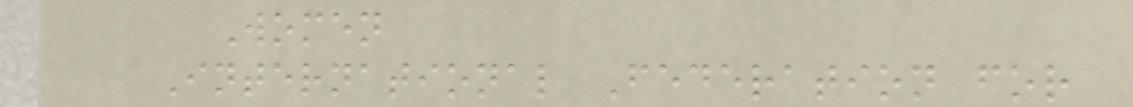Women
International Federation for
